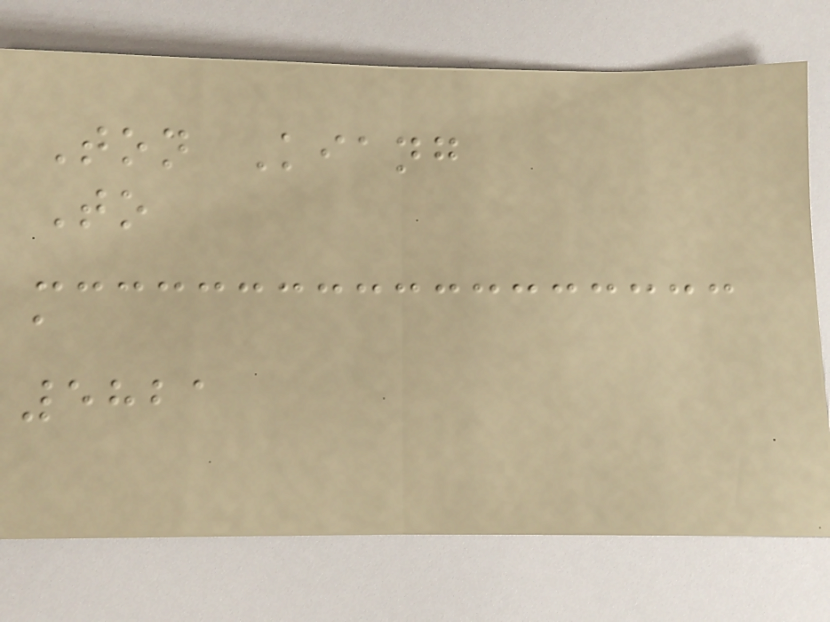Ton Kiang
To
a
5821
